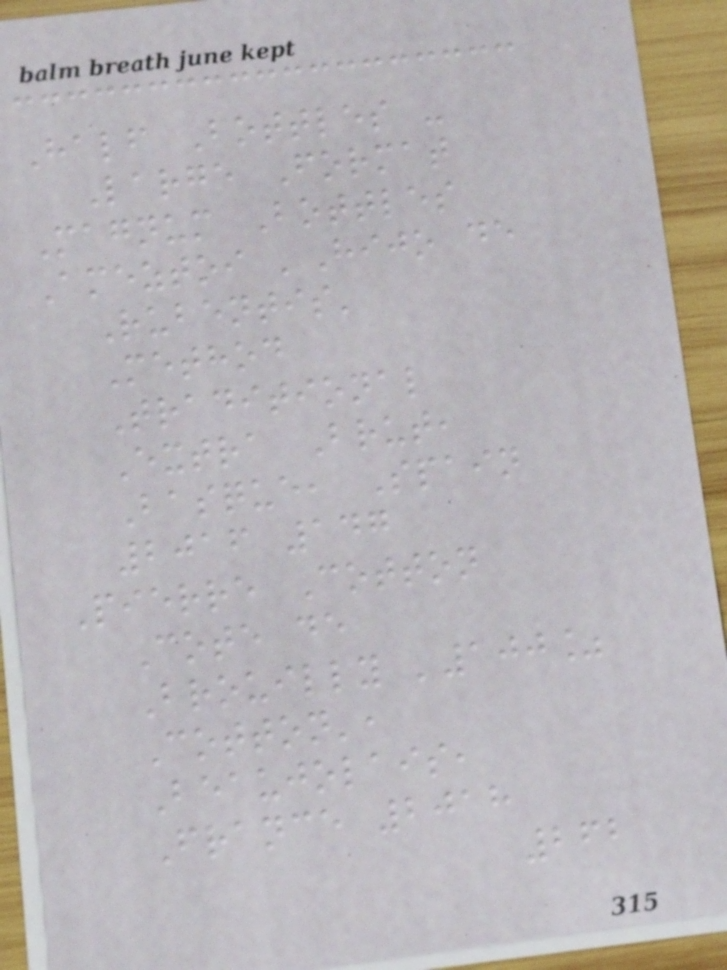Half Bottles -
Large Format
Magnum Bottles
Ameztoi 'Hijo de
Rubentis'
Method
Traditional
Extra Brut,
Basque, Spain
2016 147
Pierre Cotton
Cote de
Brouilly '100%
Cotton',
Beaujolais,
France 2018
262
